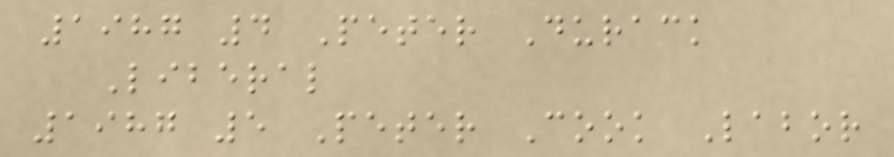1987 4 Peter Durack
Liberal
1987 5 Peter Cook Labor
